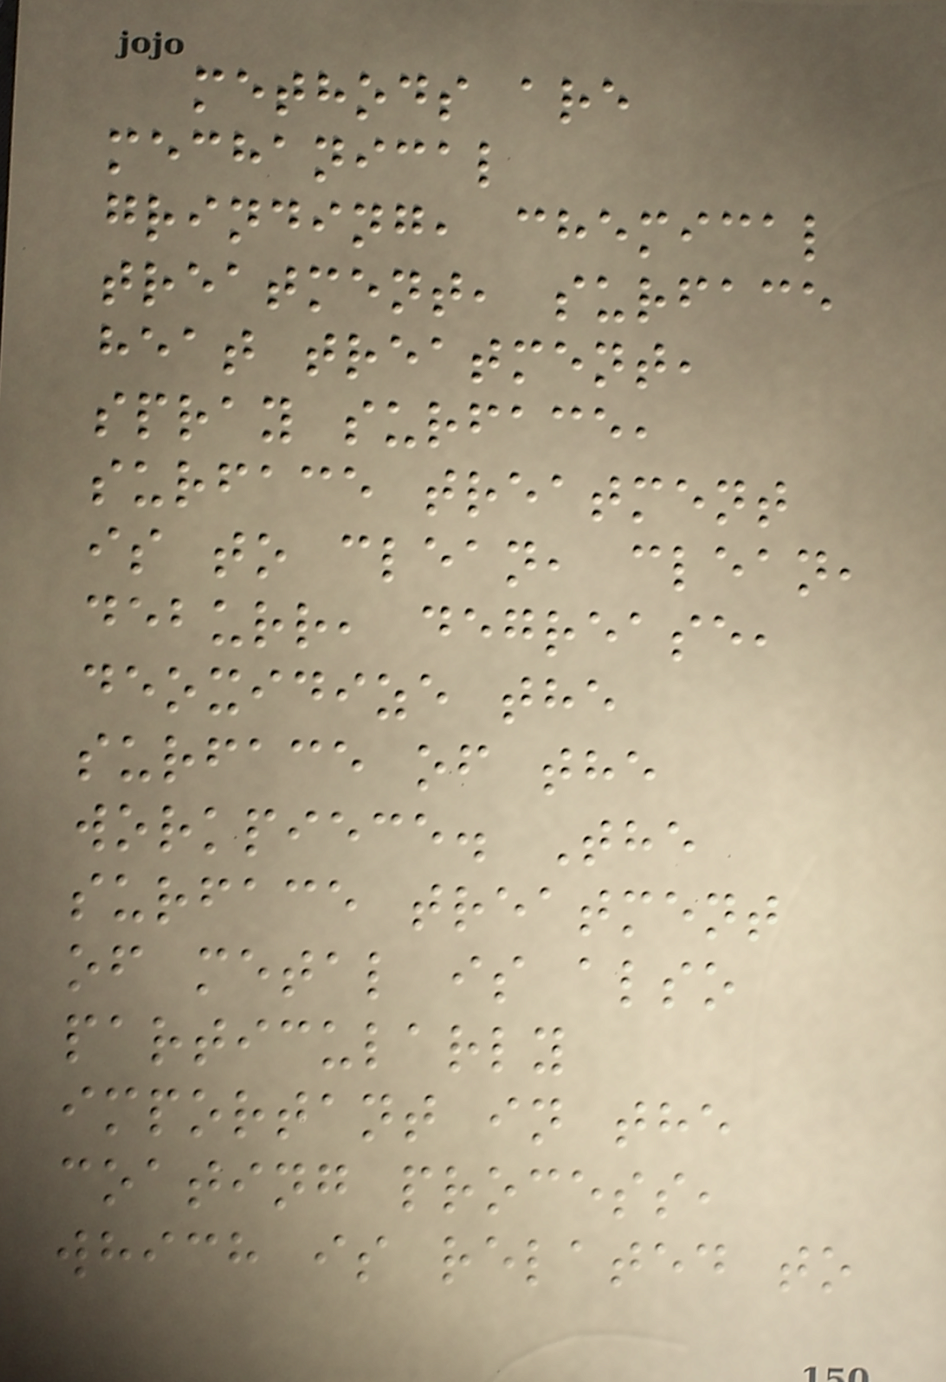methods are
mechanical
grinding, chemical
treatment, surface
heat treatment,
spray surface,
surface treatment
is to clean, clean,
deburr, degrease,
deoxidize the
surface of the
workpiece. The
surface treatment
of metal is also
particularly
important in the
coating process,
which is related to
